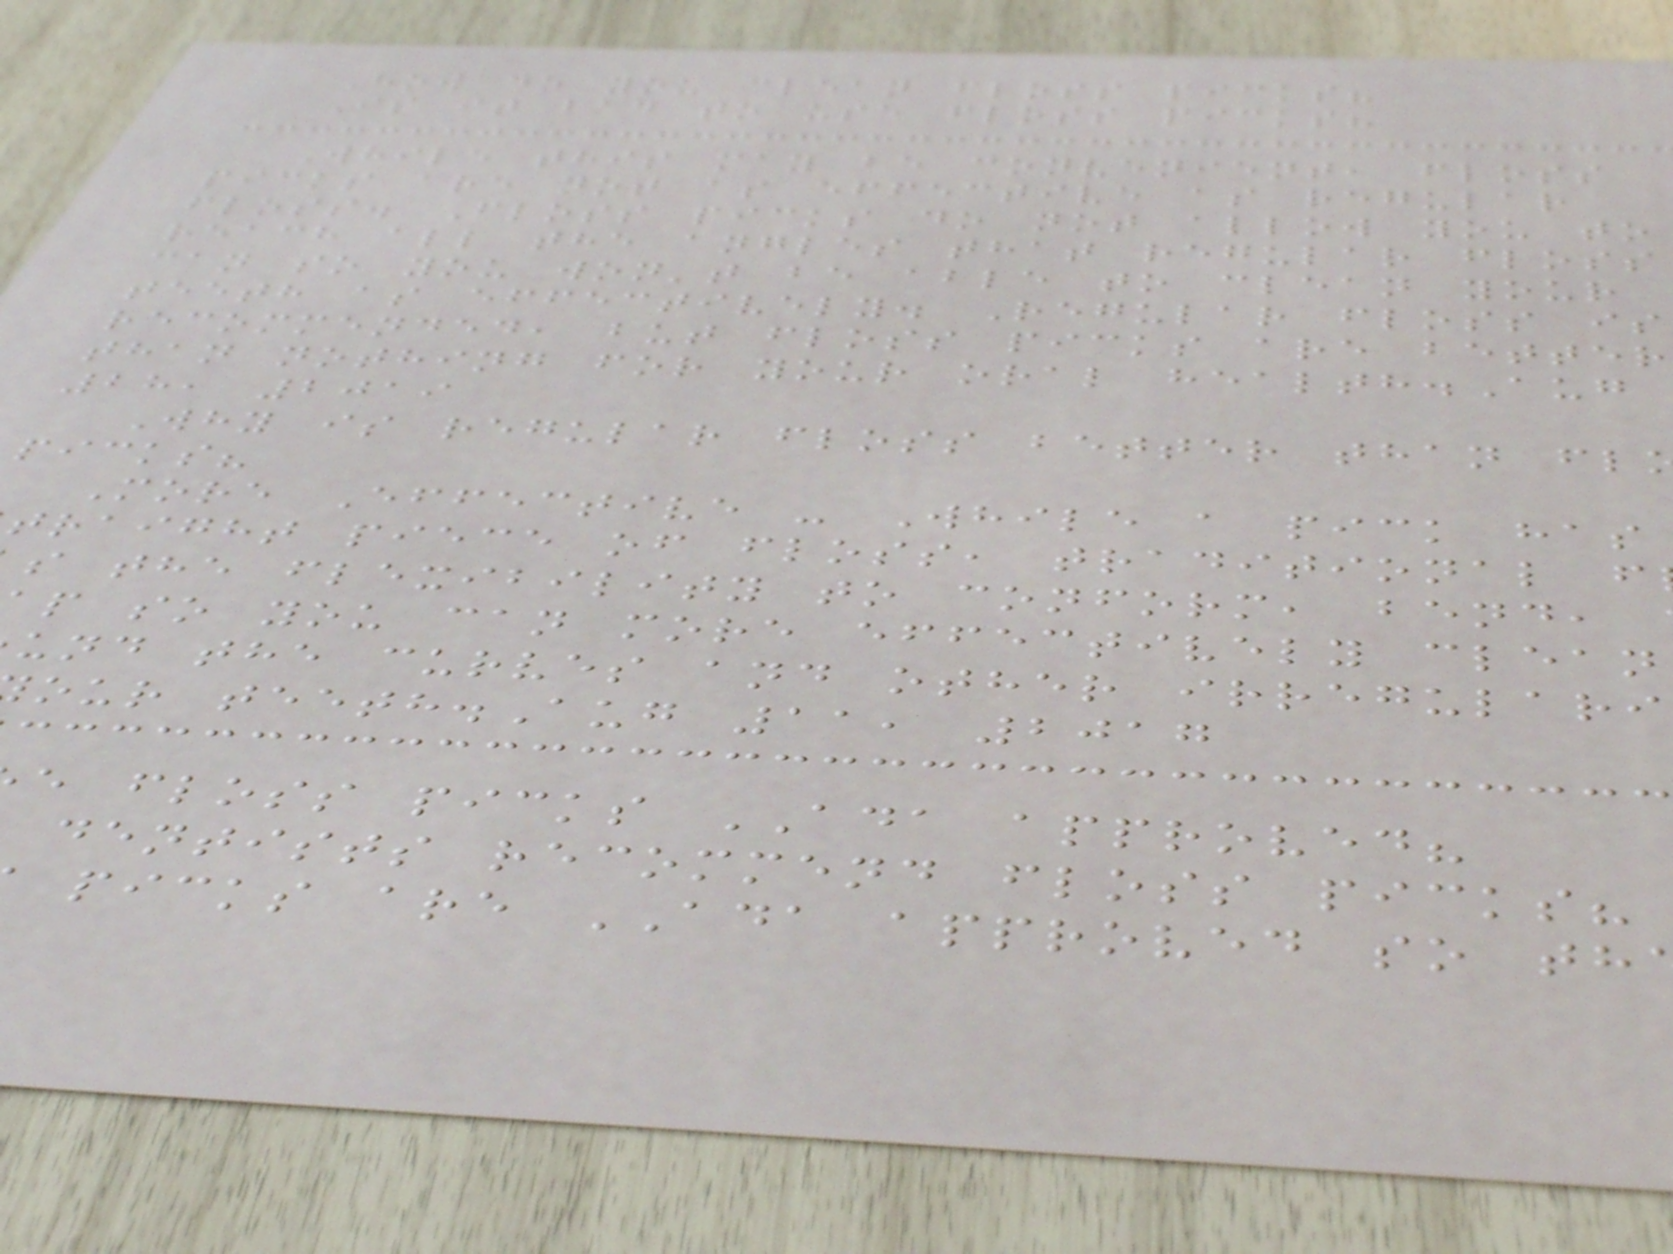How do you clean floss picks?
Is it bad to use floss picks?
While this may be convenient, floss
picks are not as effective as regular
floss. Floss picks do not allow you to
reach all the angles that regular floss
can so you won't be able to clean your
teeth as effectively. Regular floss is
recommended, but floss picks are better
than nothing for your oral health.Aug
28, 2019
Why is regular floss better than fl
picks?
More Effective - While a pick has
traight piece of floss, traditional f
s the flexibility to conform, bend,
p so you can more effectively clean
und the curves and other irregulari
our teeth.Aug 11, 2017
e floss picks ADA approved?
dentists recommend floss picks?
picks are ADA approved so th
